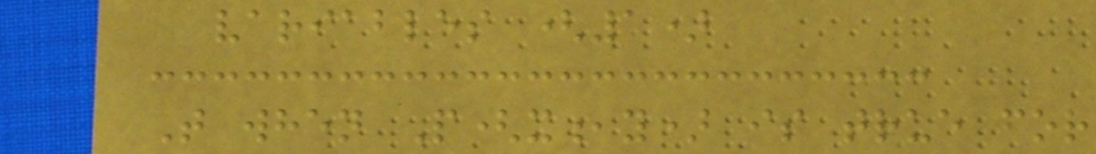variables (1)
T when P(x,y) is true for
